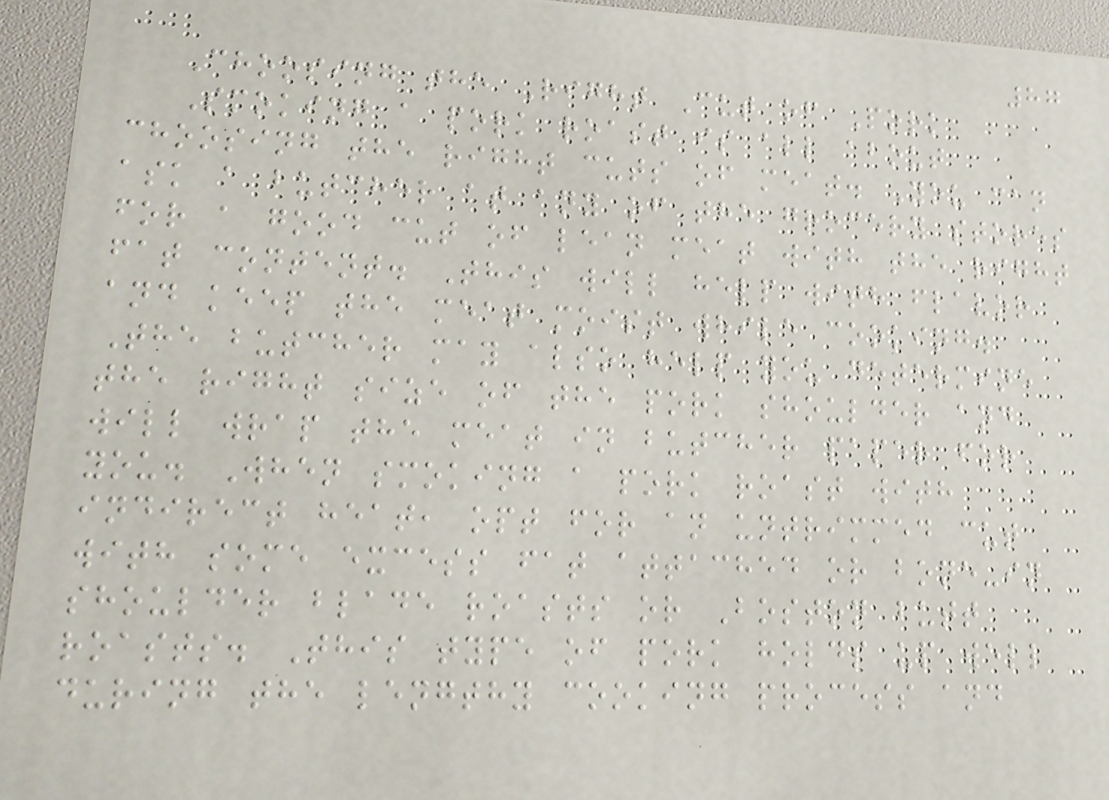87
Choosing the Right Cut of Pork
Smoking a pork roast is all about
choosing the right cuts of meat. You can
ask a butcher at any of the grocery stores
for a good cut of lean meat with the right
fat content. This will help with flavor
and keep the meat moist while cooking.
The butcher may also help you determine
the right size of the pork shoulder and
will wrap the meat in butcher paper for
you. When smoking a pork roast with
indirect heat, opt for an untrimmed cut
with some excess fat attached or bone-in
shoulder blade roasts or Boston butt
roasts. This type of pork holds up well
during the lengthy cooking process and
